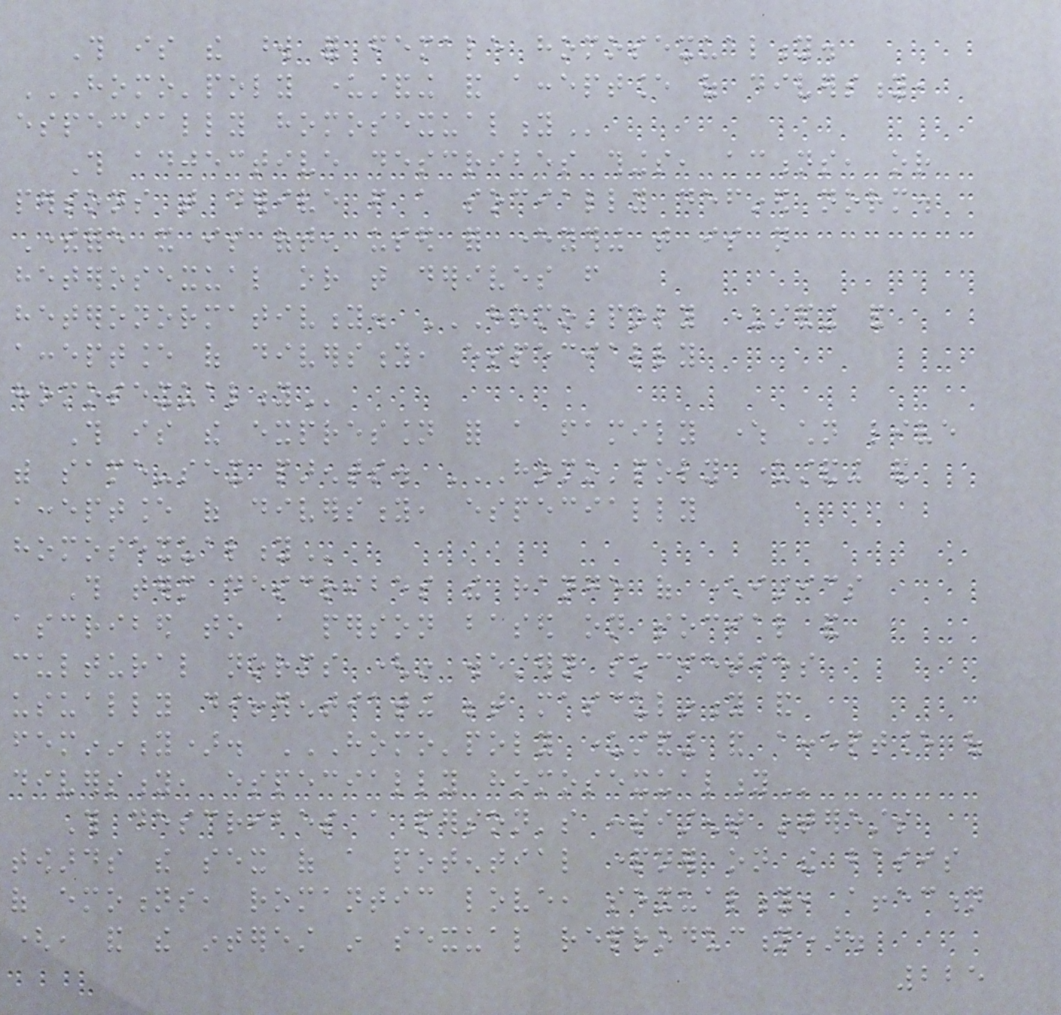This is the word for female homosexuality.
HOMO'POLY UNDERSTANDING AND ACCEPTANCE OF DIVERSITY,
ESPECIALLY HOMOSEXUALITY
This adjective describes things, actions, or
persons that derive from a socially defined norm.
Therefore it is often used for everything that is not
heterosexual or that derives from
heteronormativity. HOMO'POLY UNDERSTANDING AND
ACCEPTANCE OF DIVERSITY, ESPECIALLY
HOMOSEXUALITY
This is the expression for a family where children live
with same-sex parents. HOMO'POLY UNDERSTANDING AND
ACCEPTANCE OF DIVERSITY, ESPECIALLY
HOMOSEXUALITY
This term describes the range of characteristics
ascribed to a person based on social and
cultural norms (in western societies
usually differentiating between masculinity and
femininity). HOMO'POLY UNDERSTANDING AND ACCEPTANCE OF
DIVERSITY, ESPECIALLY HOMOSEXUALITY
This describes a person's consistent interests
towards the sex of a potential partner on the basis
of emotions, romantic love, sexuality, affection
(, and the interest in sexual reproduction).
225
